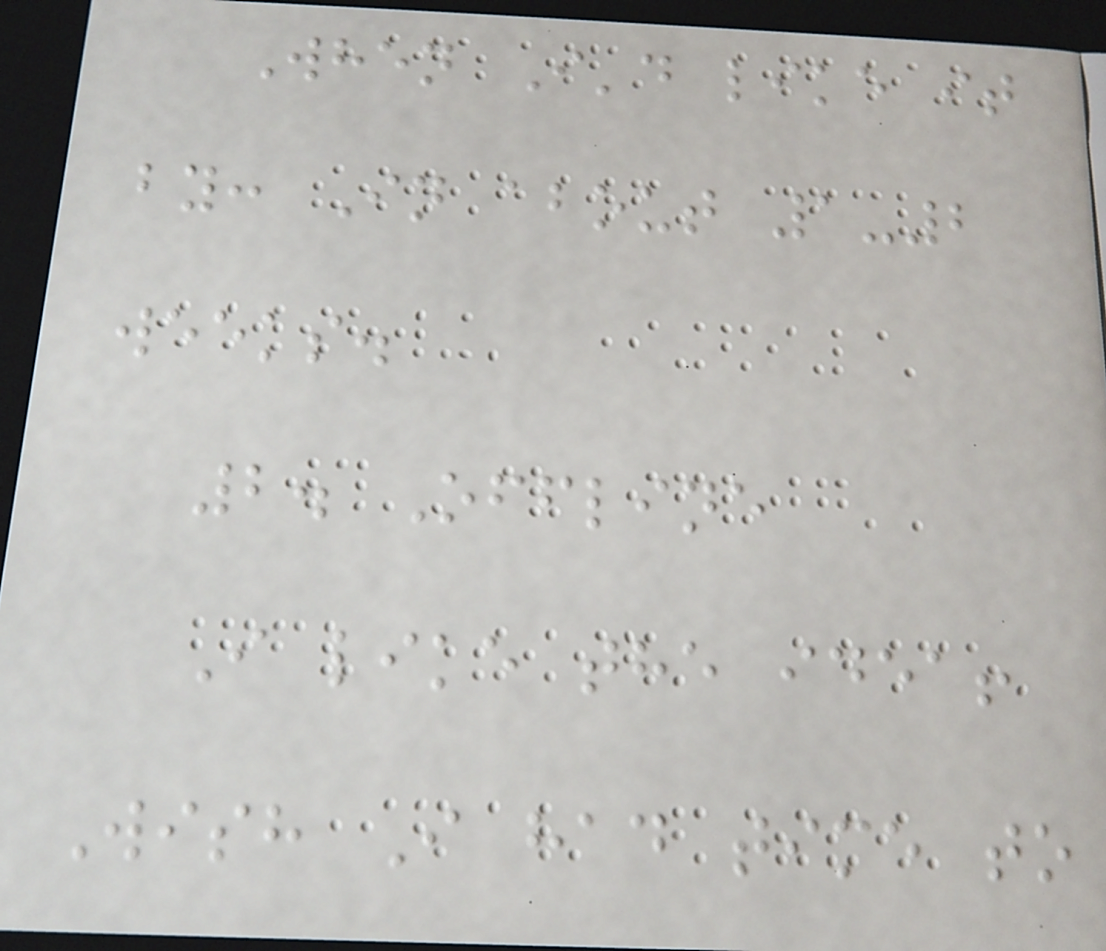When I'd like it
by: In about 1-2
weeks.
2. Offline
I like the idea!
Wish I had time to
